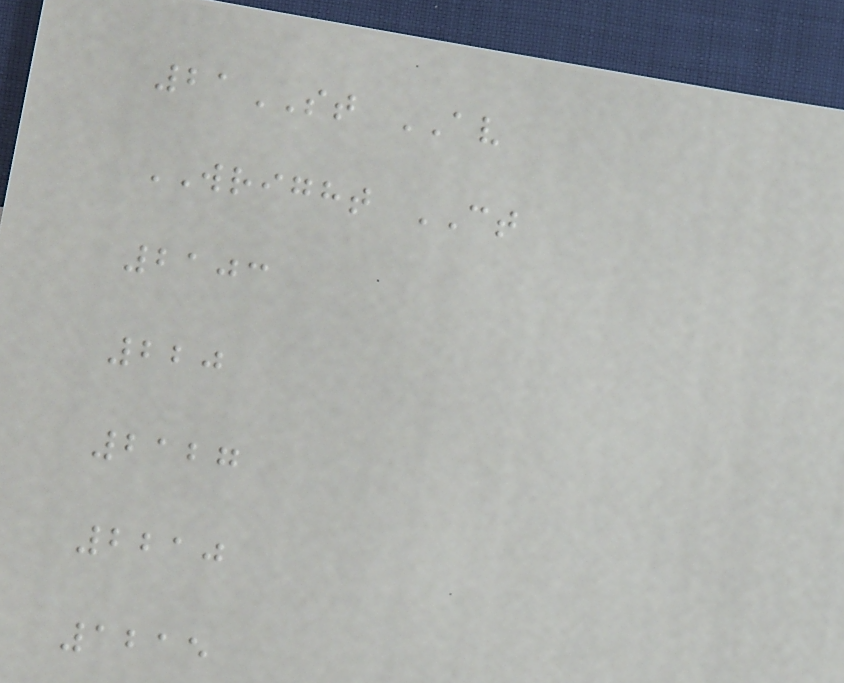21ST AV
WRIGHT CT
2103
220
2127
2210
1215
